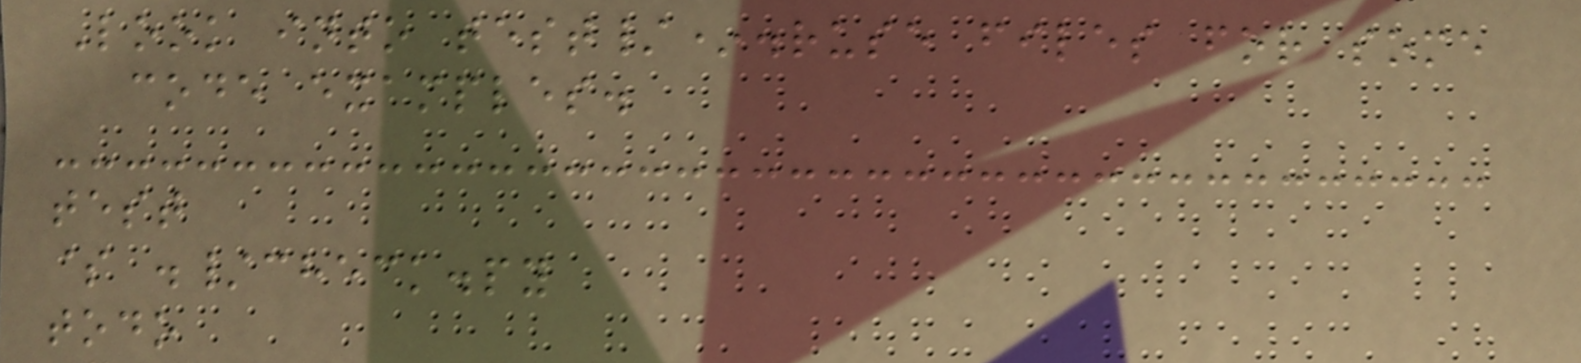Look into test/*.ruse files for some
code examples.
test
$ ./check.py
todo
